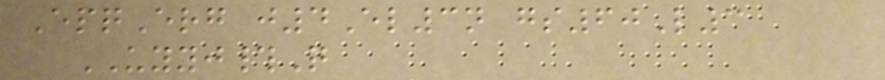EpqErg j4El3n gs60L3
UYYJ#Q
